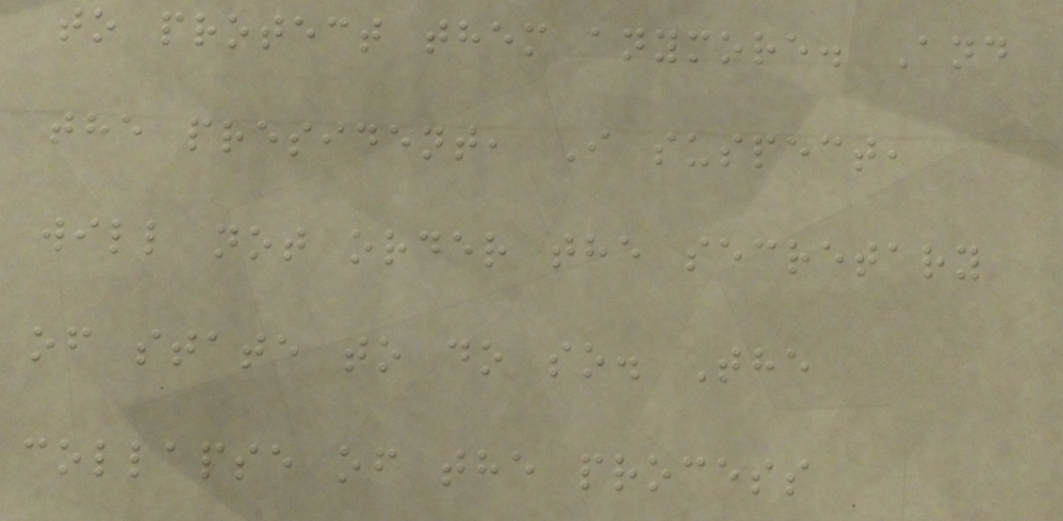to protect them anymore. And
the president, I suspect,
will not order the secretary
of state to do so. The
collapse of the process
